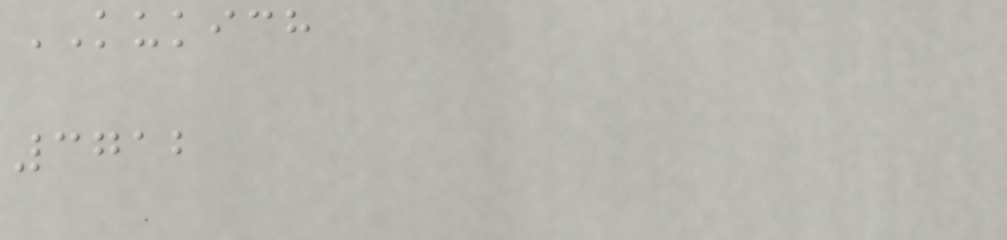KUKICH
3712
